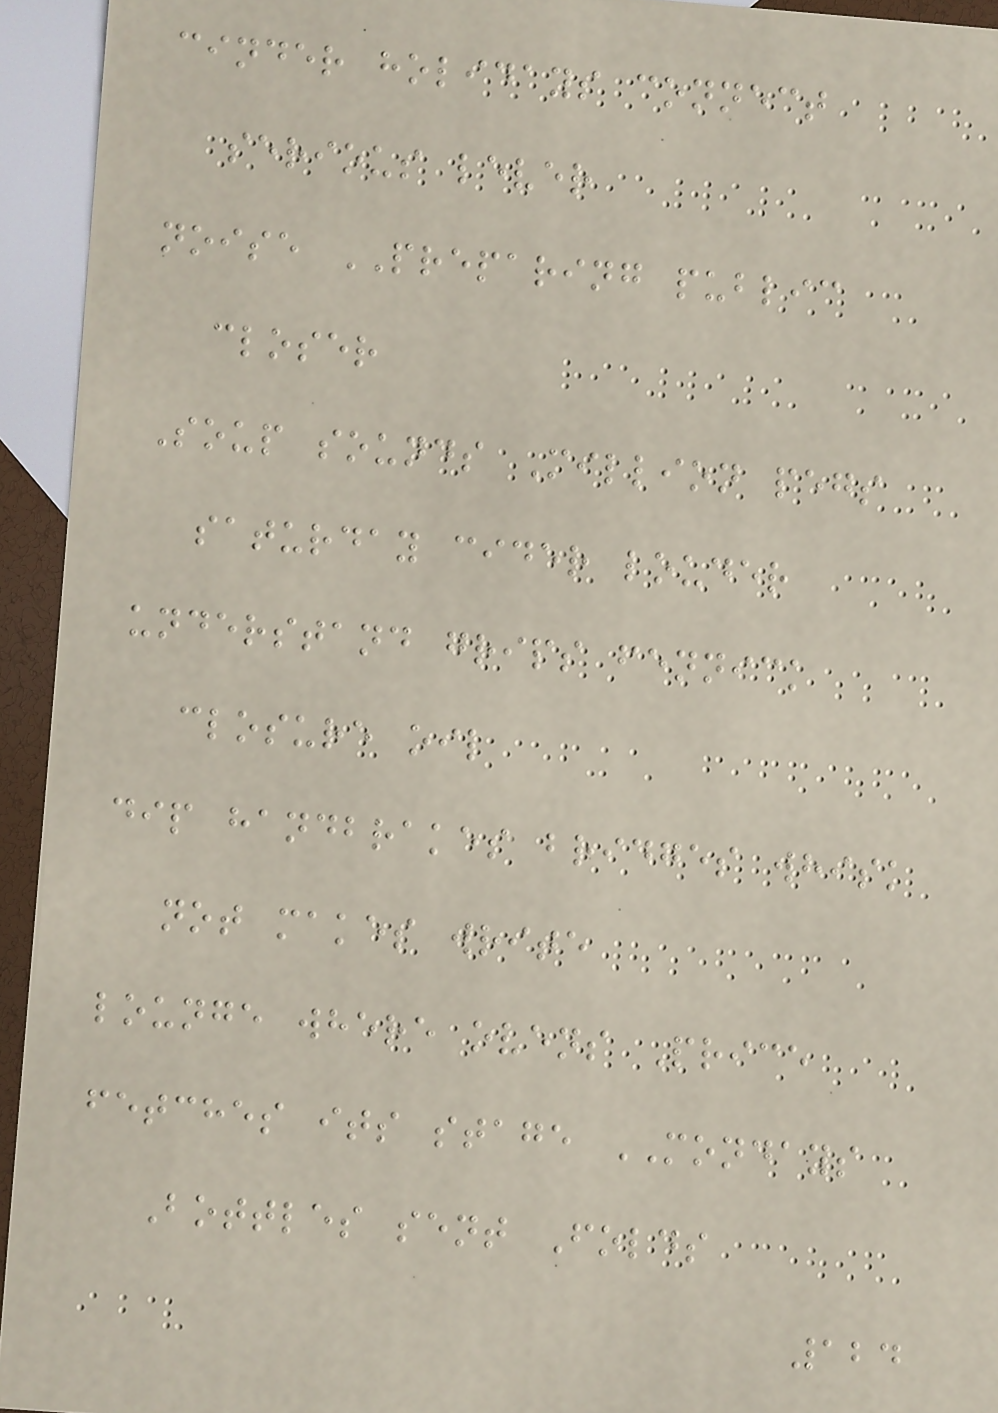cinder holidays connect
serious lever
noise PREPARING public
closer
Soup sounds Million pegs
saturday cider louder
understand grips fennick
closure oil
dip handbrakes bridges whisk
not makes write
lounge where ovens Price
fetches its stage MONDAYS
Bottles sent Folds
124
